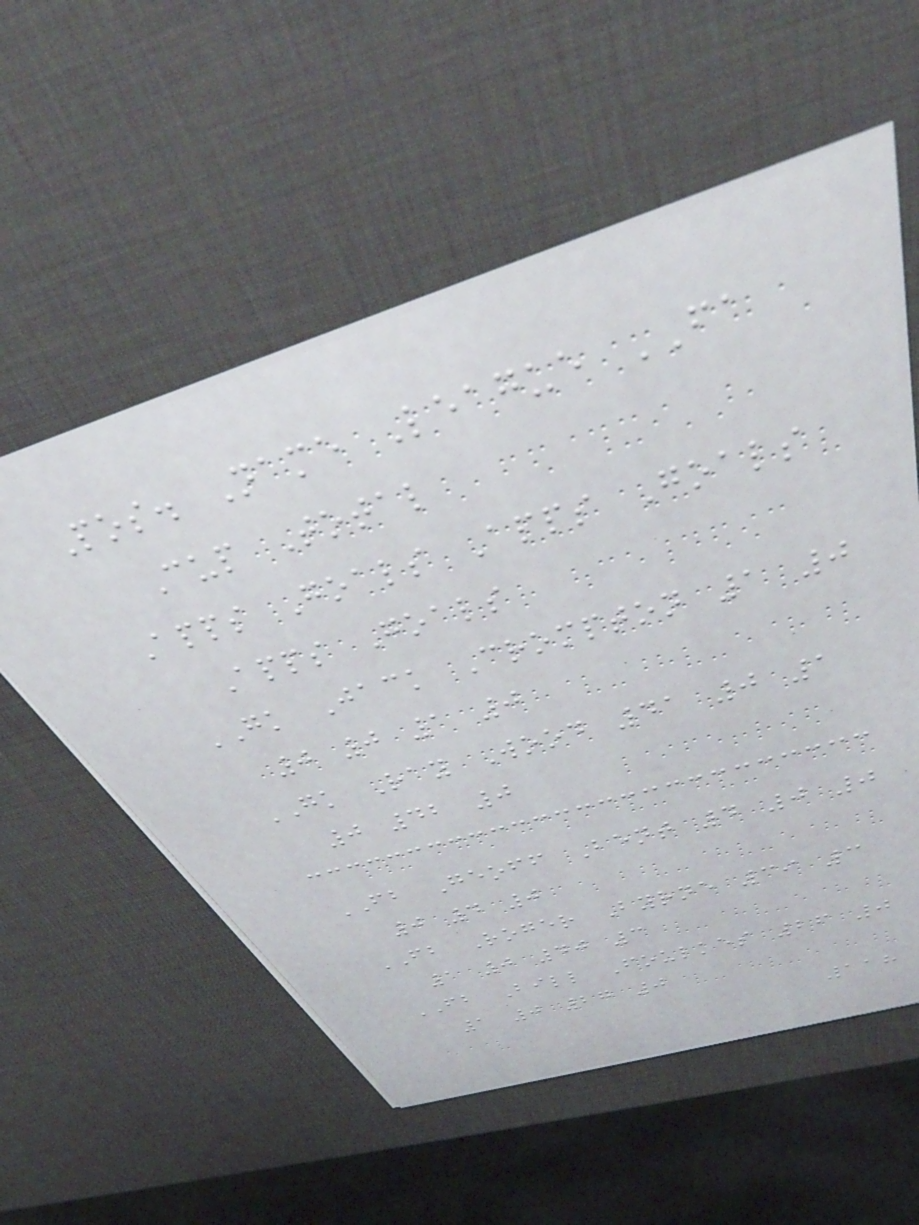Pos. Name League FA
Cup Total
Apps Goals Apps Goals
Apps Goals
GK Jack Crompton 1 0
0 0 1 0
GK Ray Wood 41 0 1
0 42 0
FB Geoff Bent 4 0 0
0 4 0
FB Roger Byrne 39 3
1 0 40 3
FB Bill Foulkes 26 0
1 0 27 0
118
